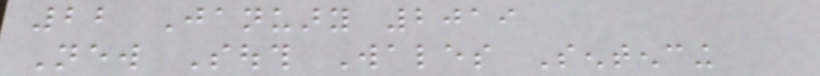22 January 2019
New South Wales Sentencing
